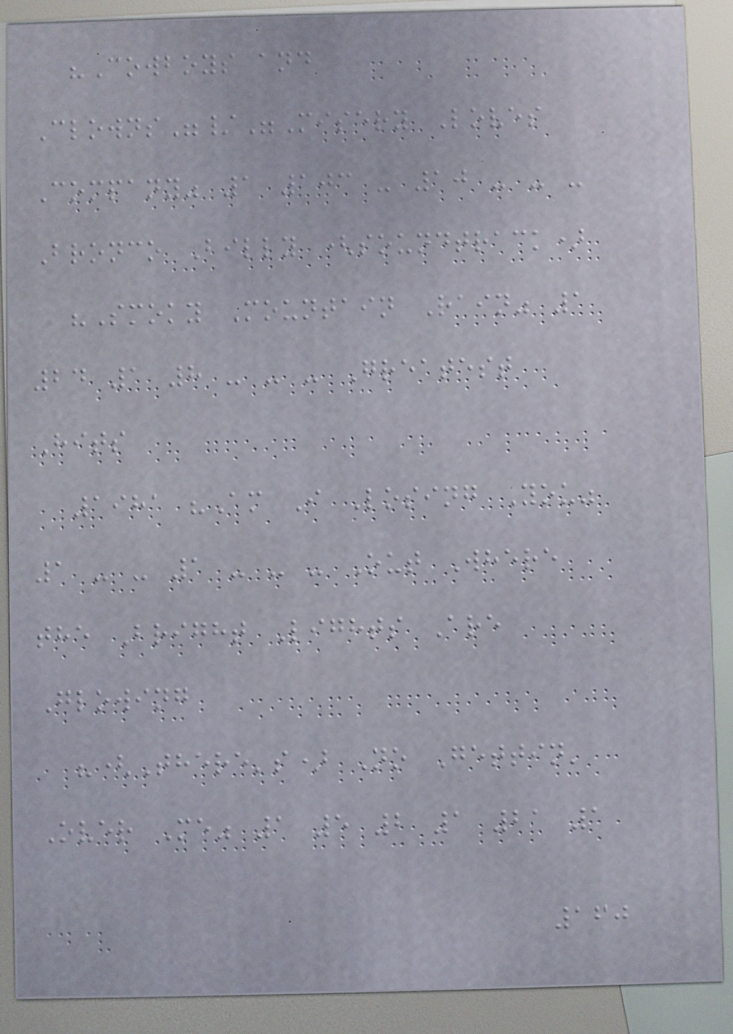"Cowboys and
Clowns"/"Misery Loves
Company" 1 103 - 10 - - -
Bronco Billy (soundtrack)
"Smoky Mountain Rain" 1
24 1 8 - - - Greatest
Hits
1981 "Am I Losing You"
1 - - 1 - - - Out Where
the Bright Lights Are
Glowing
"(There's) No Gettin'
Over Me" 1 5 2 1 21 1
160
